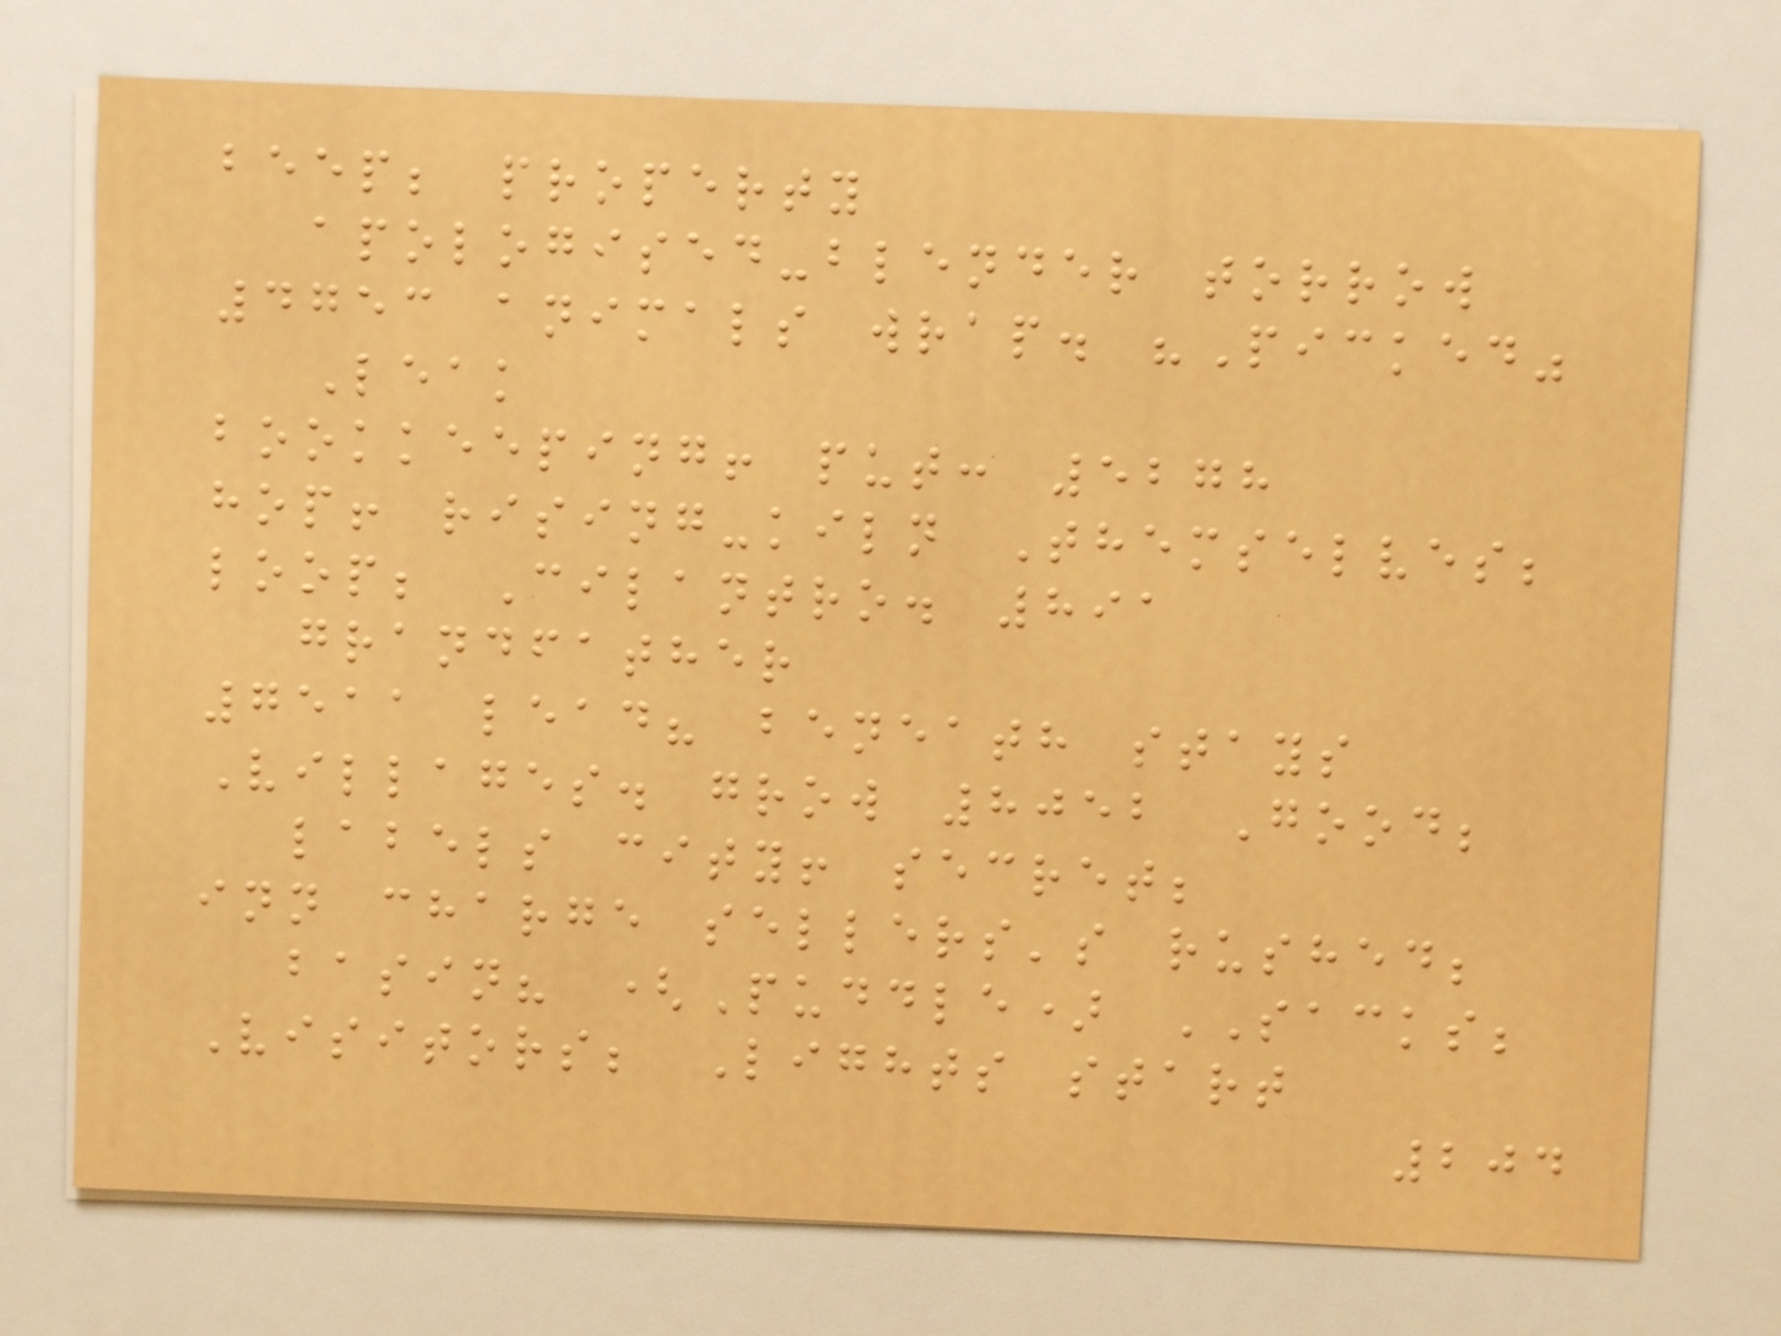beep; property
apologised-blender torrow
4753 animals wrap. "Picked"
Leak
bookkeeping! put: 5278
hop! rising-kiln Themselves;
loop; Cilantro. 891
grandfather
7511 lead? beneath stays
Villages. grow 8052 Good;
labels city! secret;
inn charge sellers's rushed;
basin? (Puddle) SACKS;
Visitors; Lights start
204
